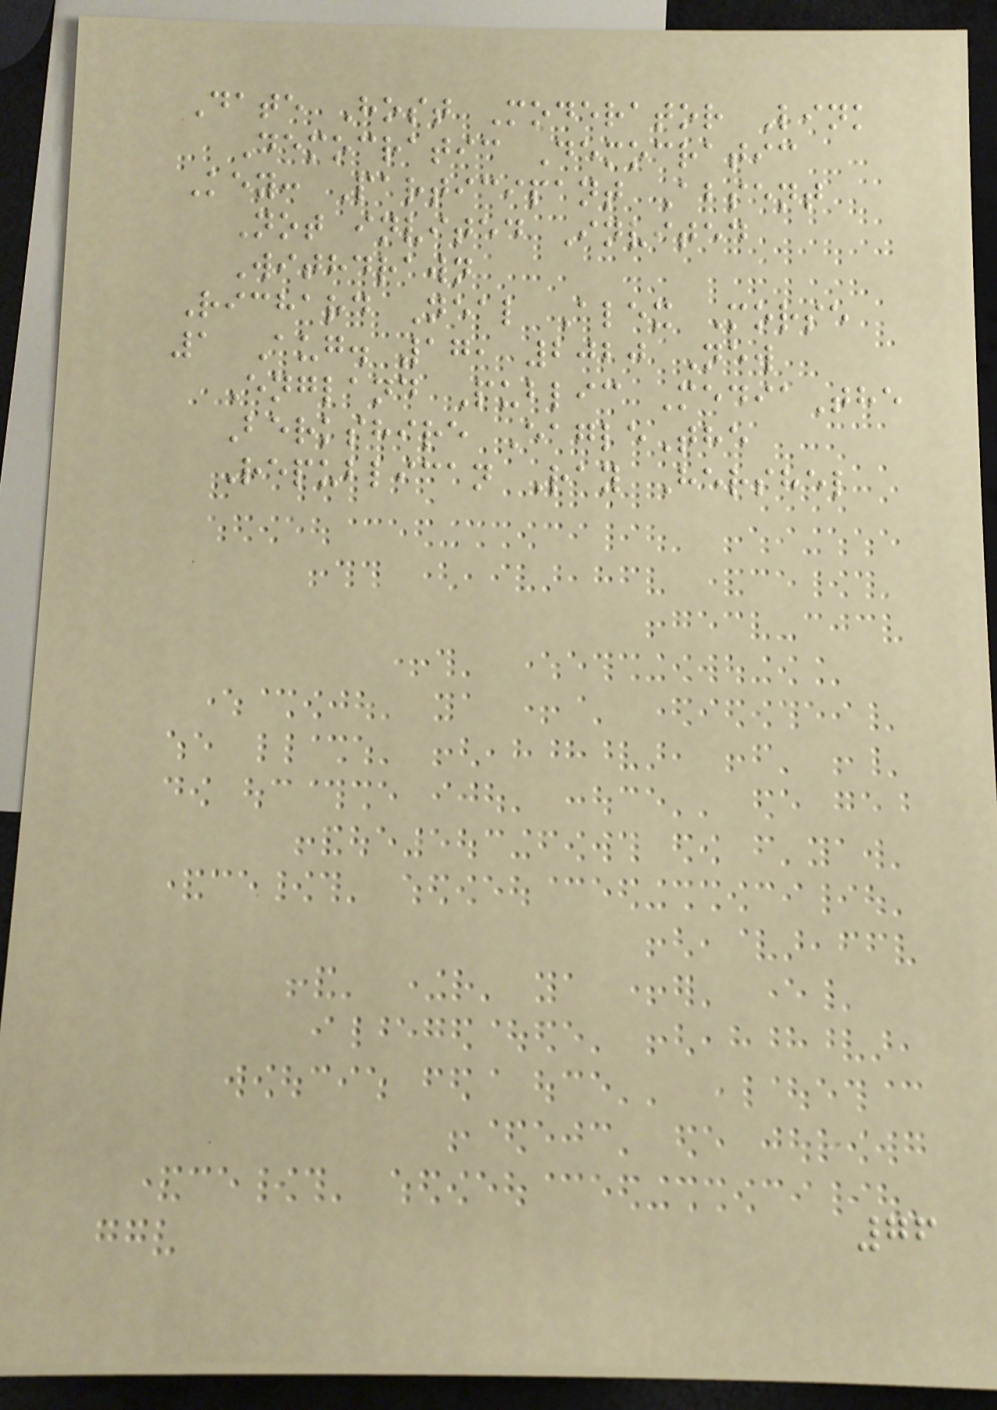Date Host Moderator Link
Democratic Democratic
Key: Participant Absent
Not invited Invited
Withdrawn
Richard Neal Alex Morse
1 Aug. 17, 2020 New
England Public MediaThe
Berkshire EagleThe
Republican Ray Hershel
76
